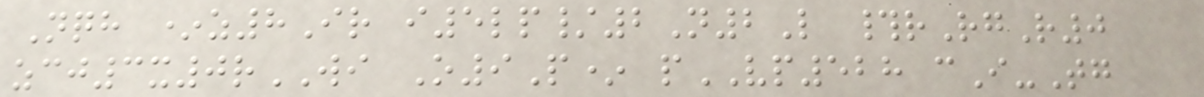Nqh *z8Ir i5lp/2N2L #rRgR0
zcj3x0rWI O9P* pVP528 cI-Tg
